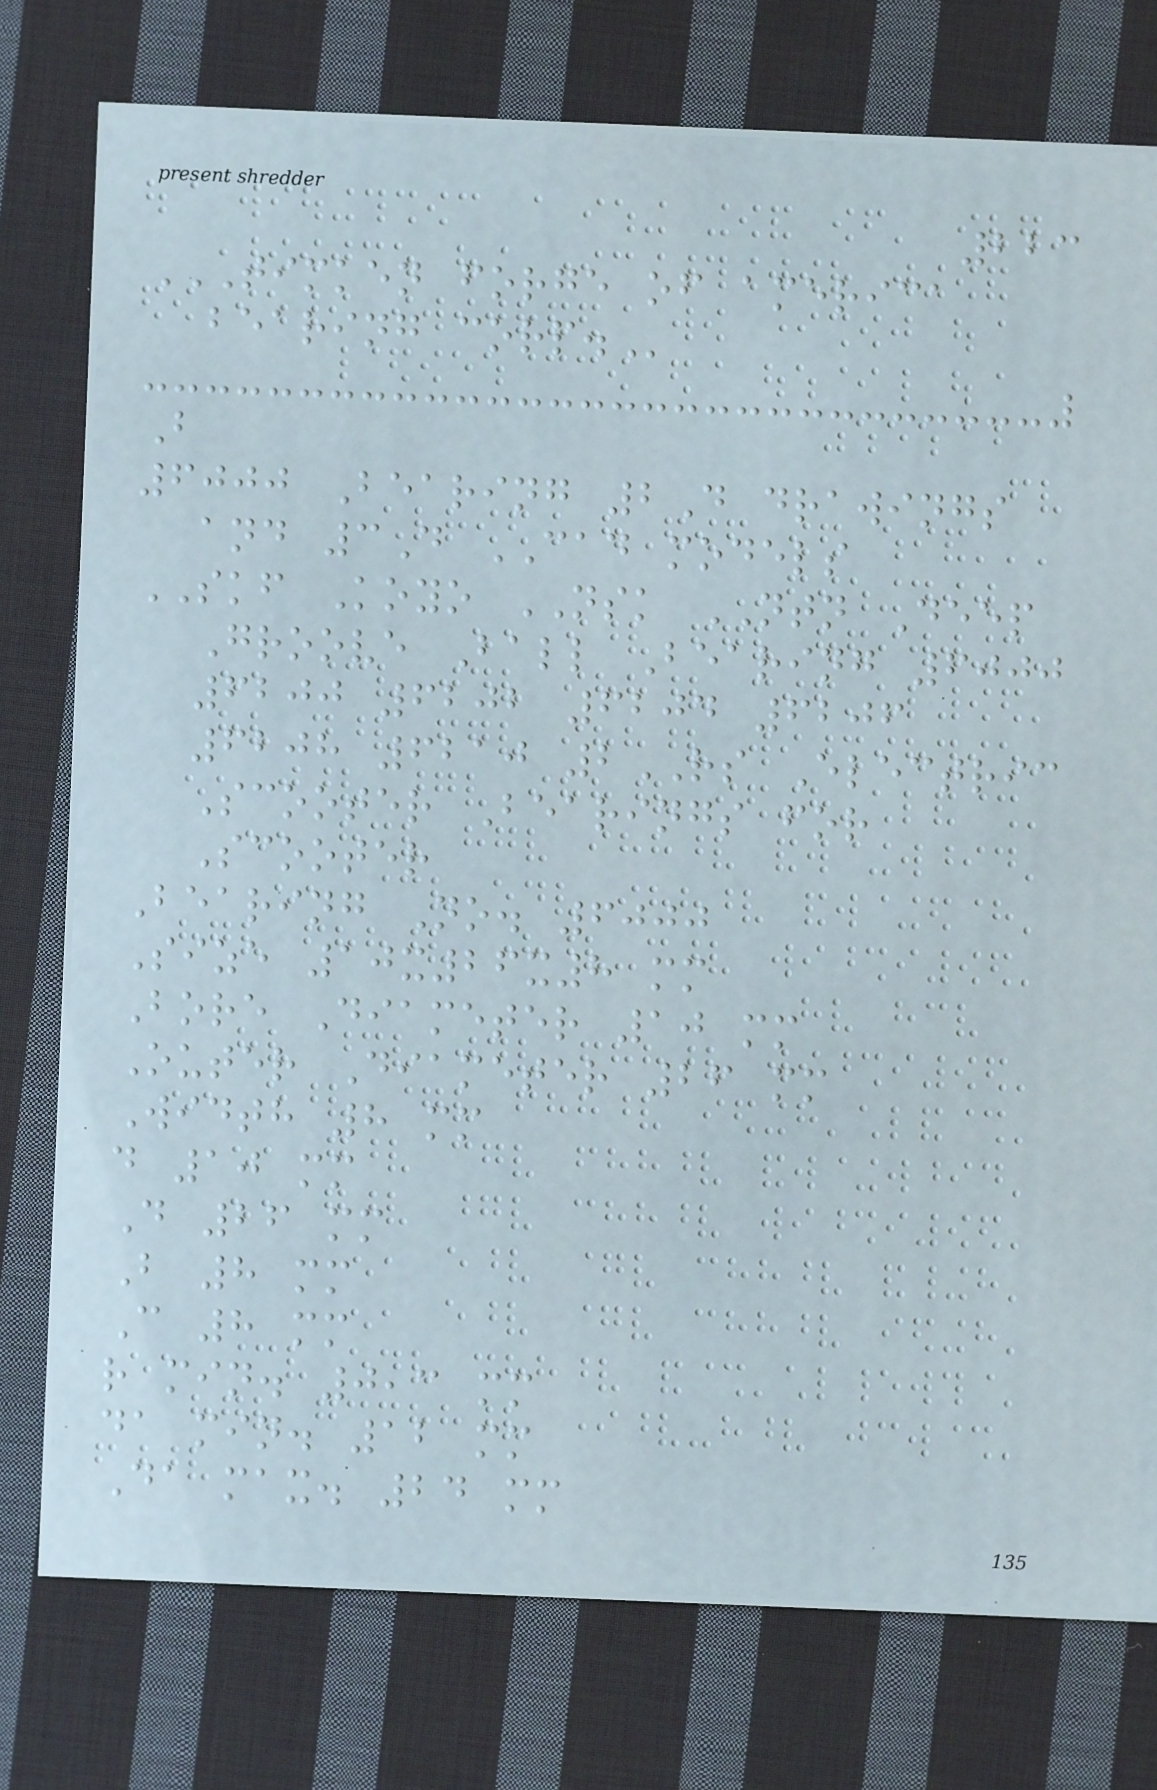223
TIMKEN FORGE OF AMERICA
BEARING CORP.
B
6000 Bearing 2D drawings
and 3D CAD models
SKF Koyo NSK NTN Deep
Groove Ball Bearing 6000
6200 6202 6204 6206
6208 6210 2RS Electric
Scooter Bearings for
Scooter
Bearing No. 6000
Size 10x26x8 mm
Bore Diameter 10 mm
Outer Diameter 26 mm
Width 8 mm
d 10 mm
D 26 mm
B 8 mm
C 8 mm
r min. 0,3 mm
da min. 12 mm
Da max. 24 mm
